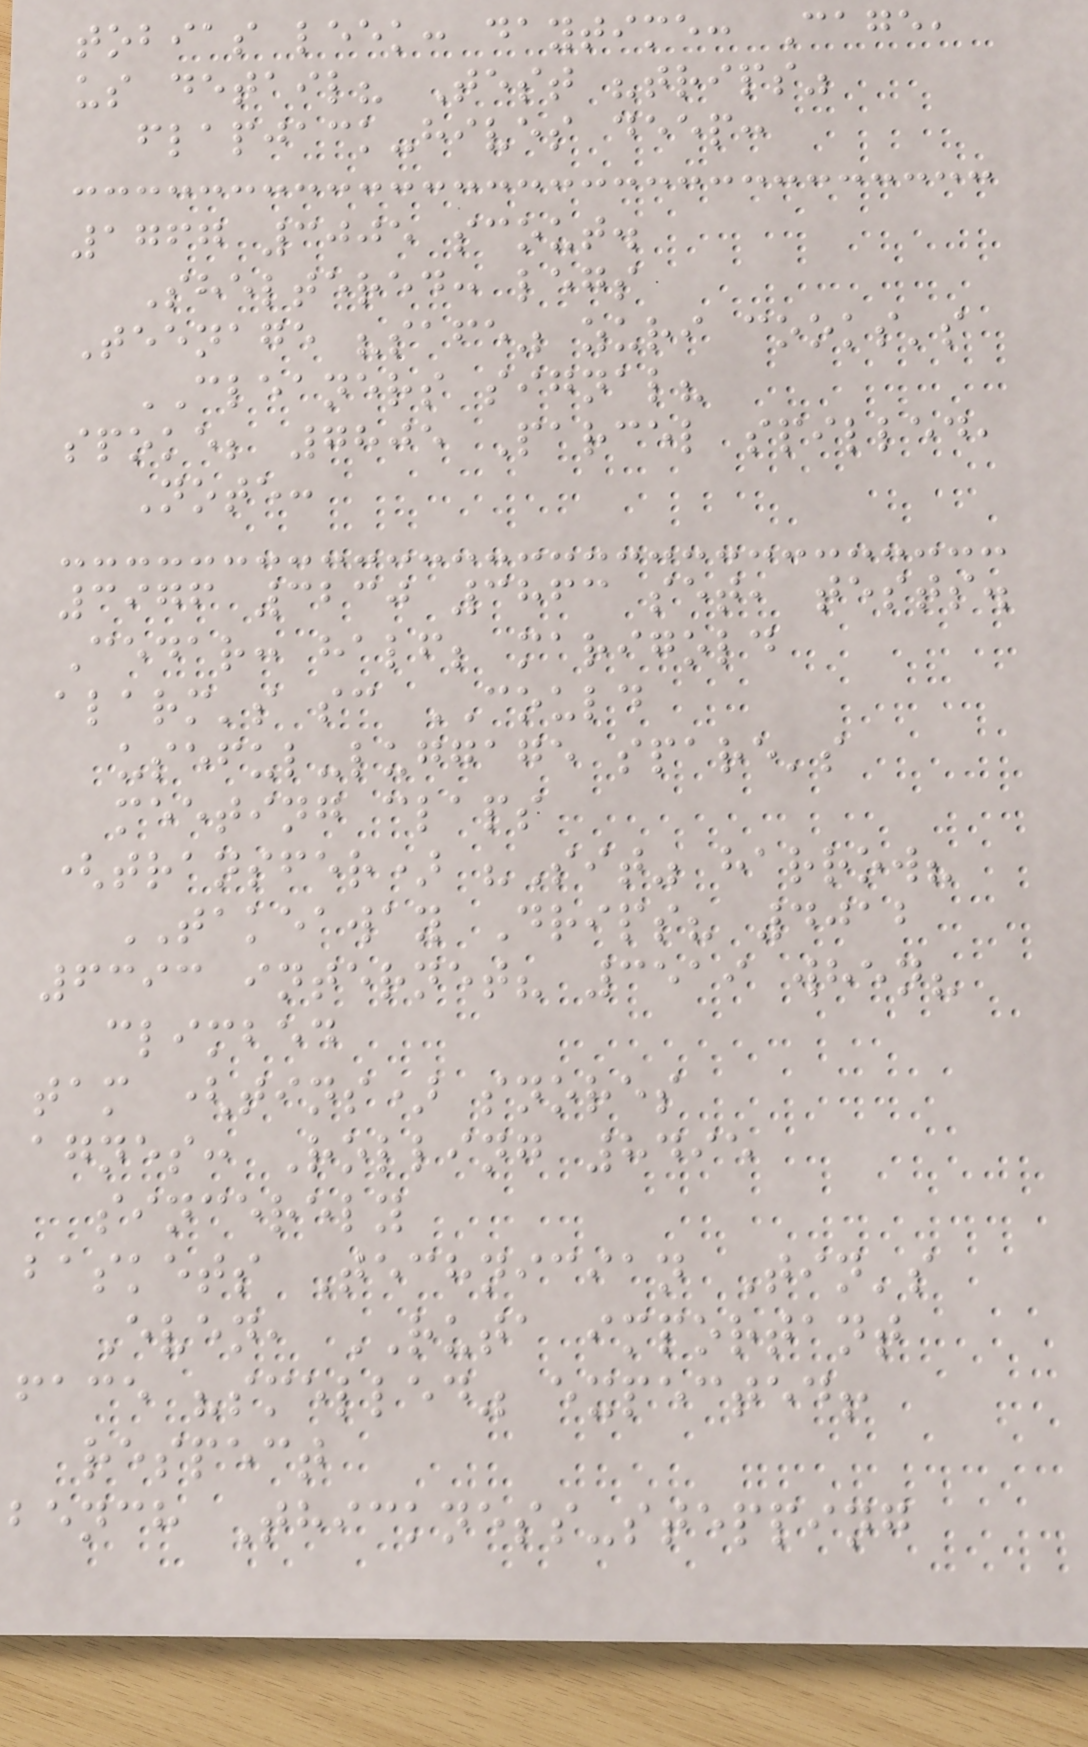tobias leek: daytime: Cage,
us detail? Test "trips"
flapjack-hives deep:
1767 3005 scout.
Sheltered: legs
Teenage "safe" zuri cooks's
CLEANERS signal?
spoke; 7805 Parcel spilled,
Note:
3976 3230 3863 set, tests.
Cedar: half; marigold
alarm's sc COULD
useful-luggage spare's
meeting claps
(transfer) "Sit" harrow?
TAKEAWAY Drips? 4012
6393 internet? 3519 when?
climbed
tam (tins) snores
agnes: Rolling 8495
sincerely
baskets Technician Tin's
Even, RUTA important
face "smelled" expected!
respect
bench Thickness-stepping
